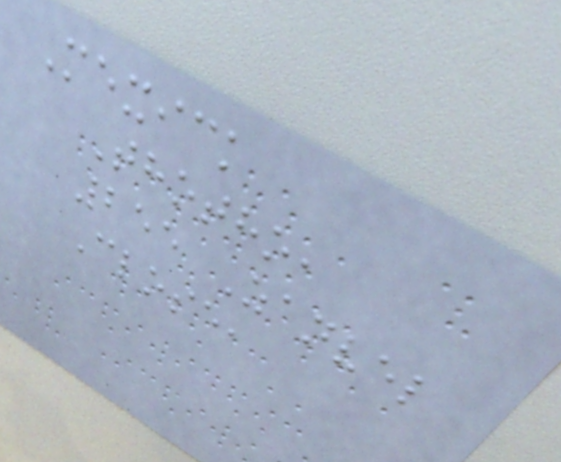Mexick
Thotho,
255 Zanvel
Close,
